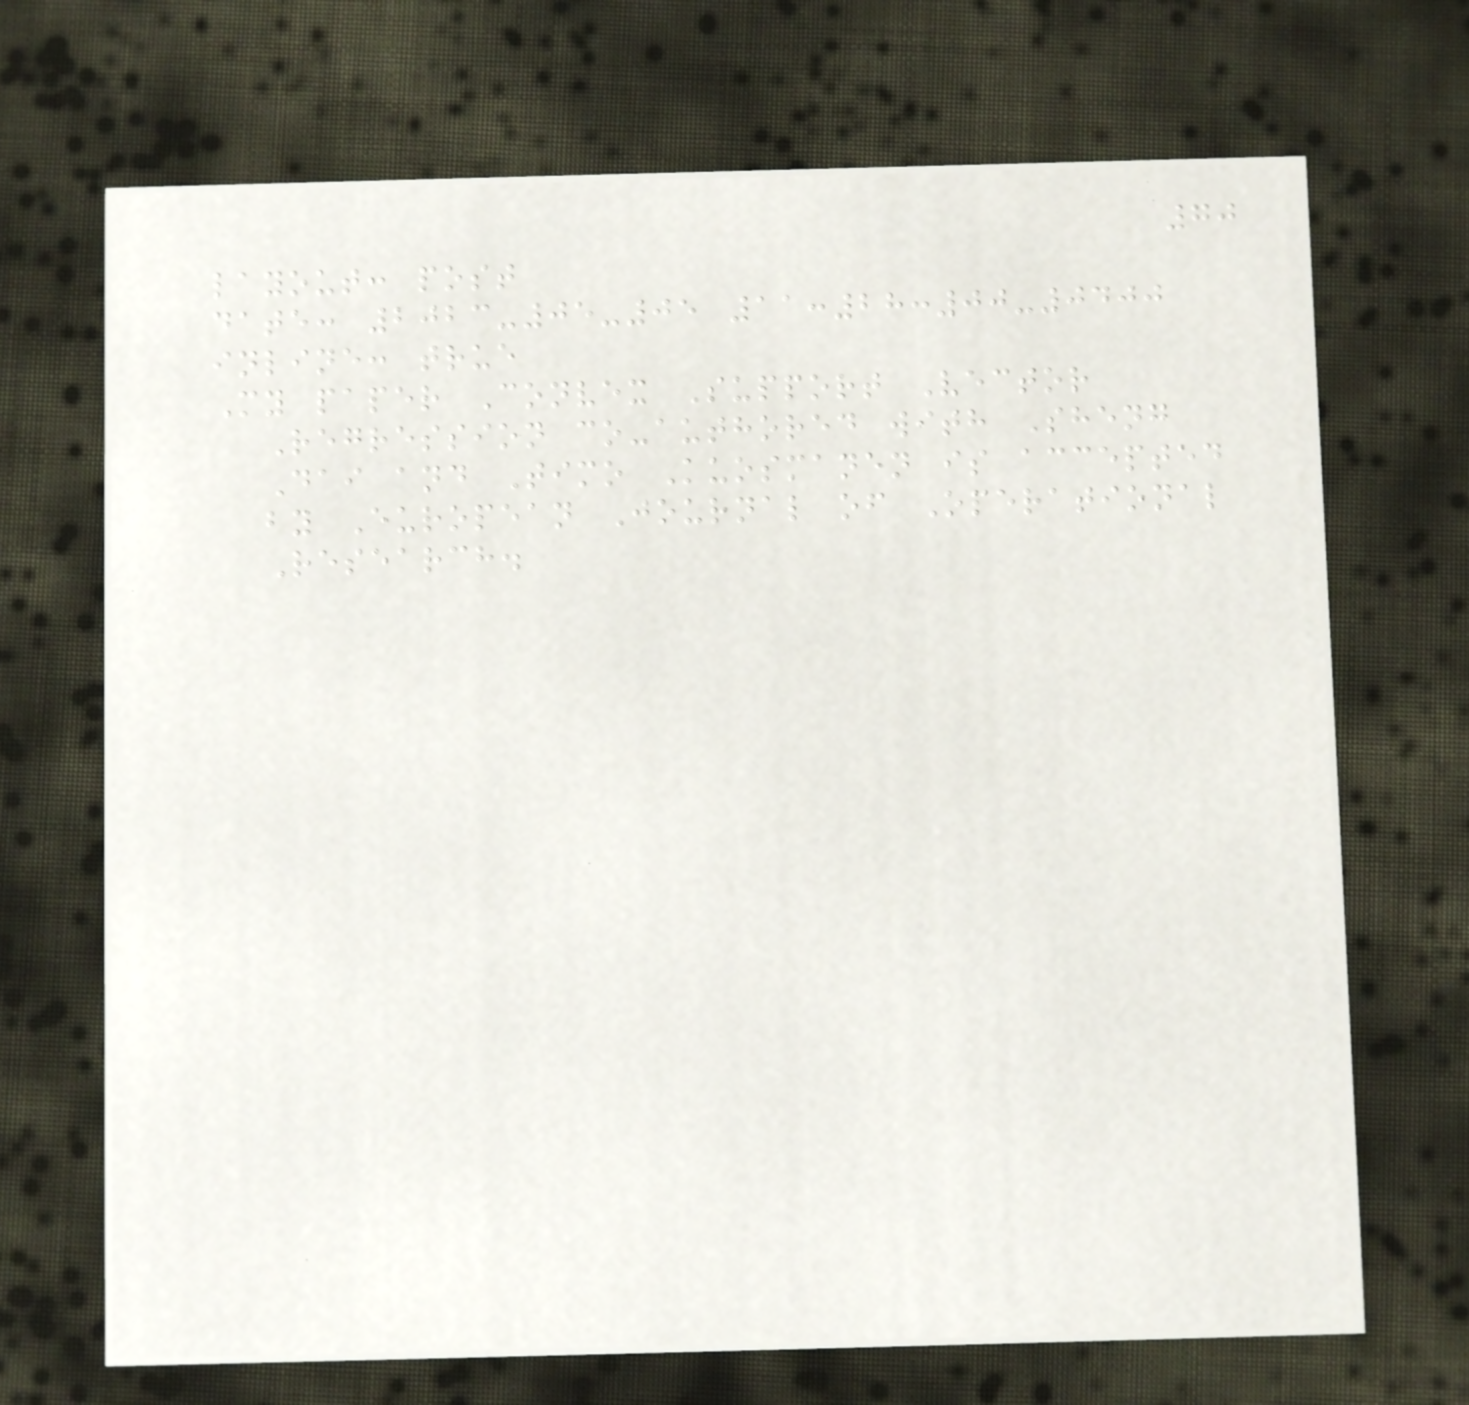70
layout: post
date: 2023-05-05 11:28:00-0400
inline: true
My paper Convex Support Vector
Regression co-authored with Sheng
Dai and Timo Kuosmanen is accepted
by European Journal of Operational
Research.
